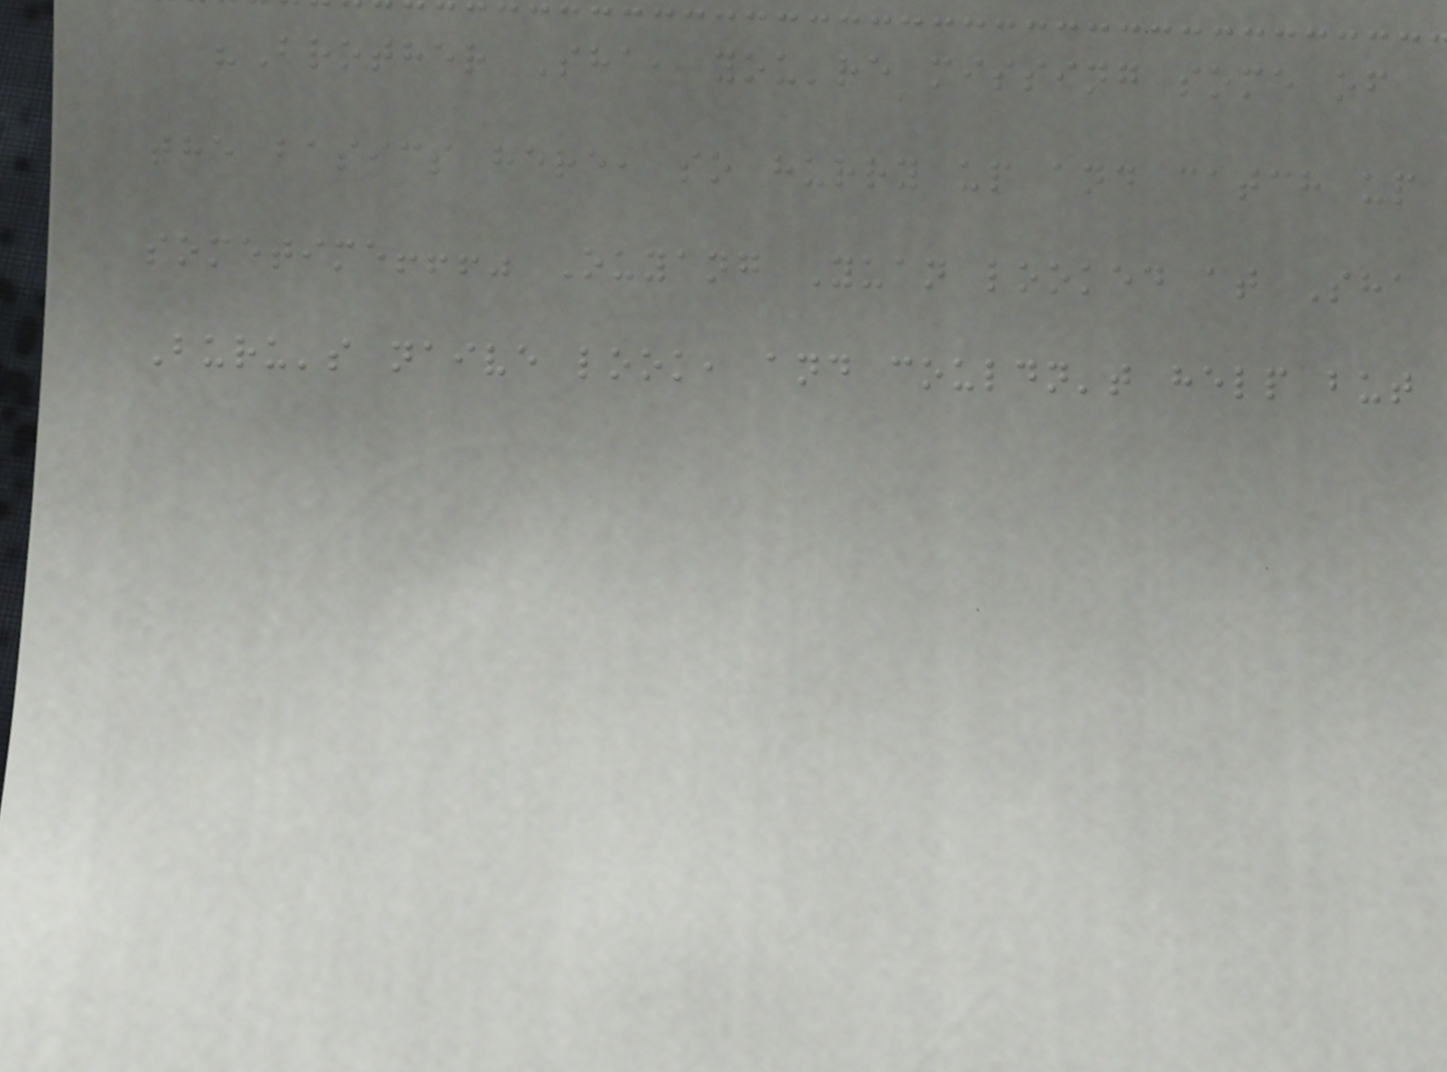"Brother Sha, you're missing some of
the basics here, so hurry up and catch up
sometime!!!" Ouyang Yuan looked at Sha
Buru's naive look, and couldn't help but
